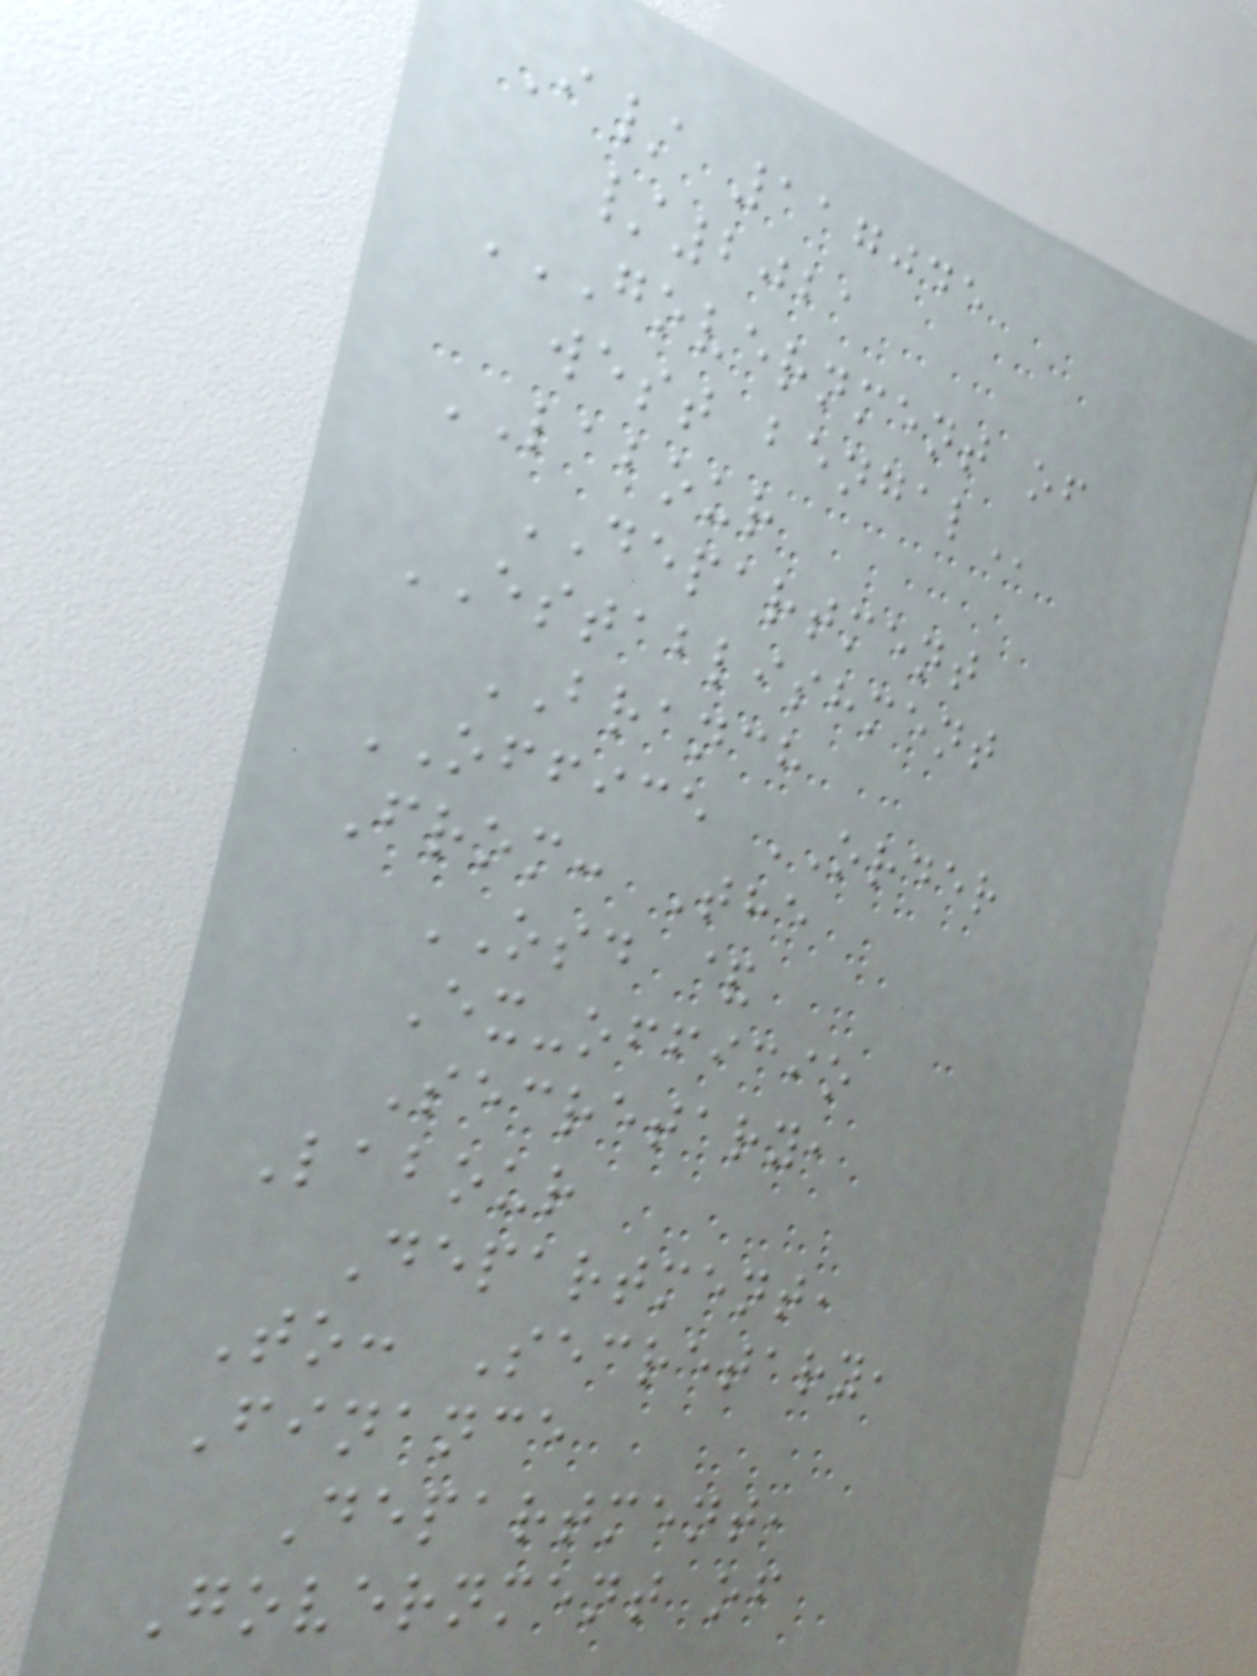I/ 117045
/2021
GOVERNMENT OF
WEST BENGAL
LABOUR
DEPARTMENT
ESTABLISHMENT
BRANCH
OFFICE ORDER
From: The
OSD &
Ex-officio
Secretary,
Labour
Department,
To: Secretary,
Finance
Department,
Government of
